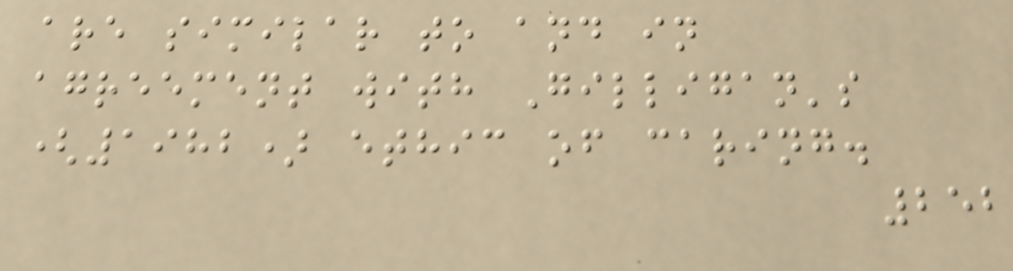are similar to and in
agreement with Gilligan's
(1982) ethic of caring.
252
